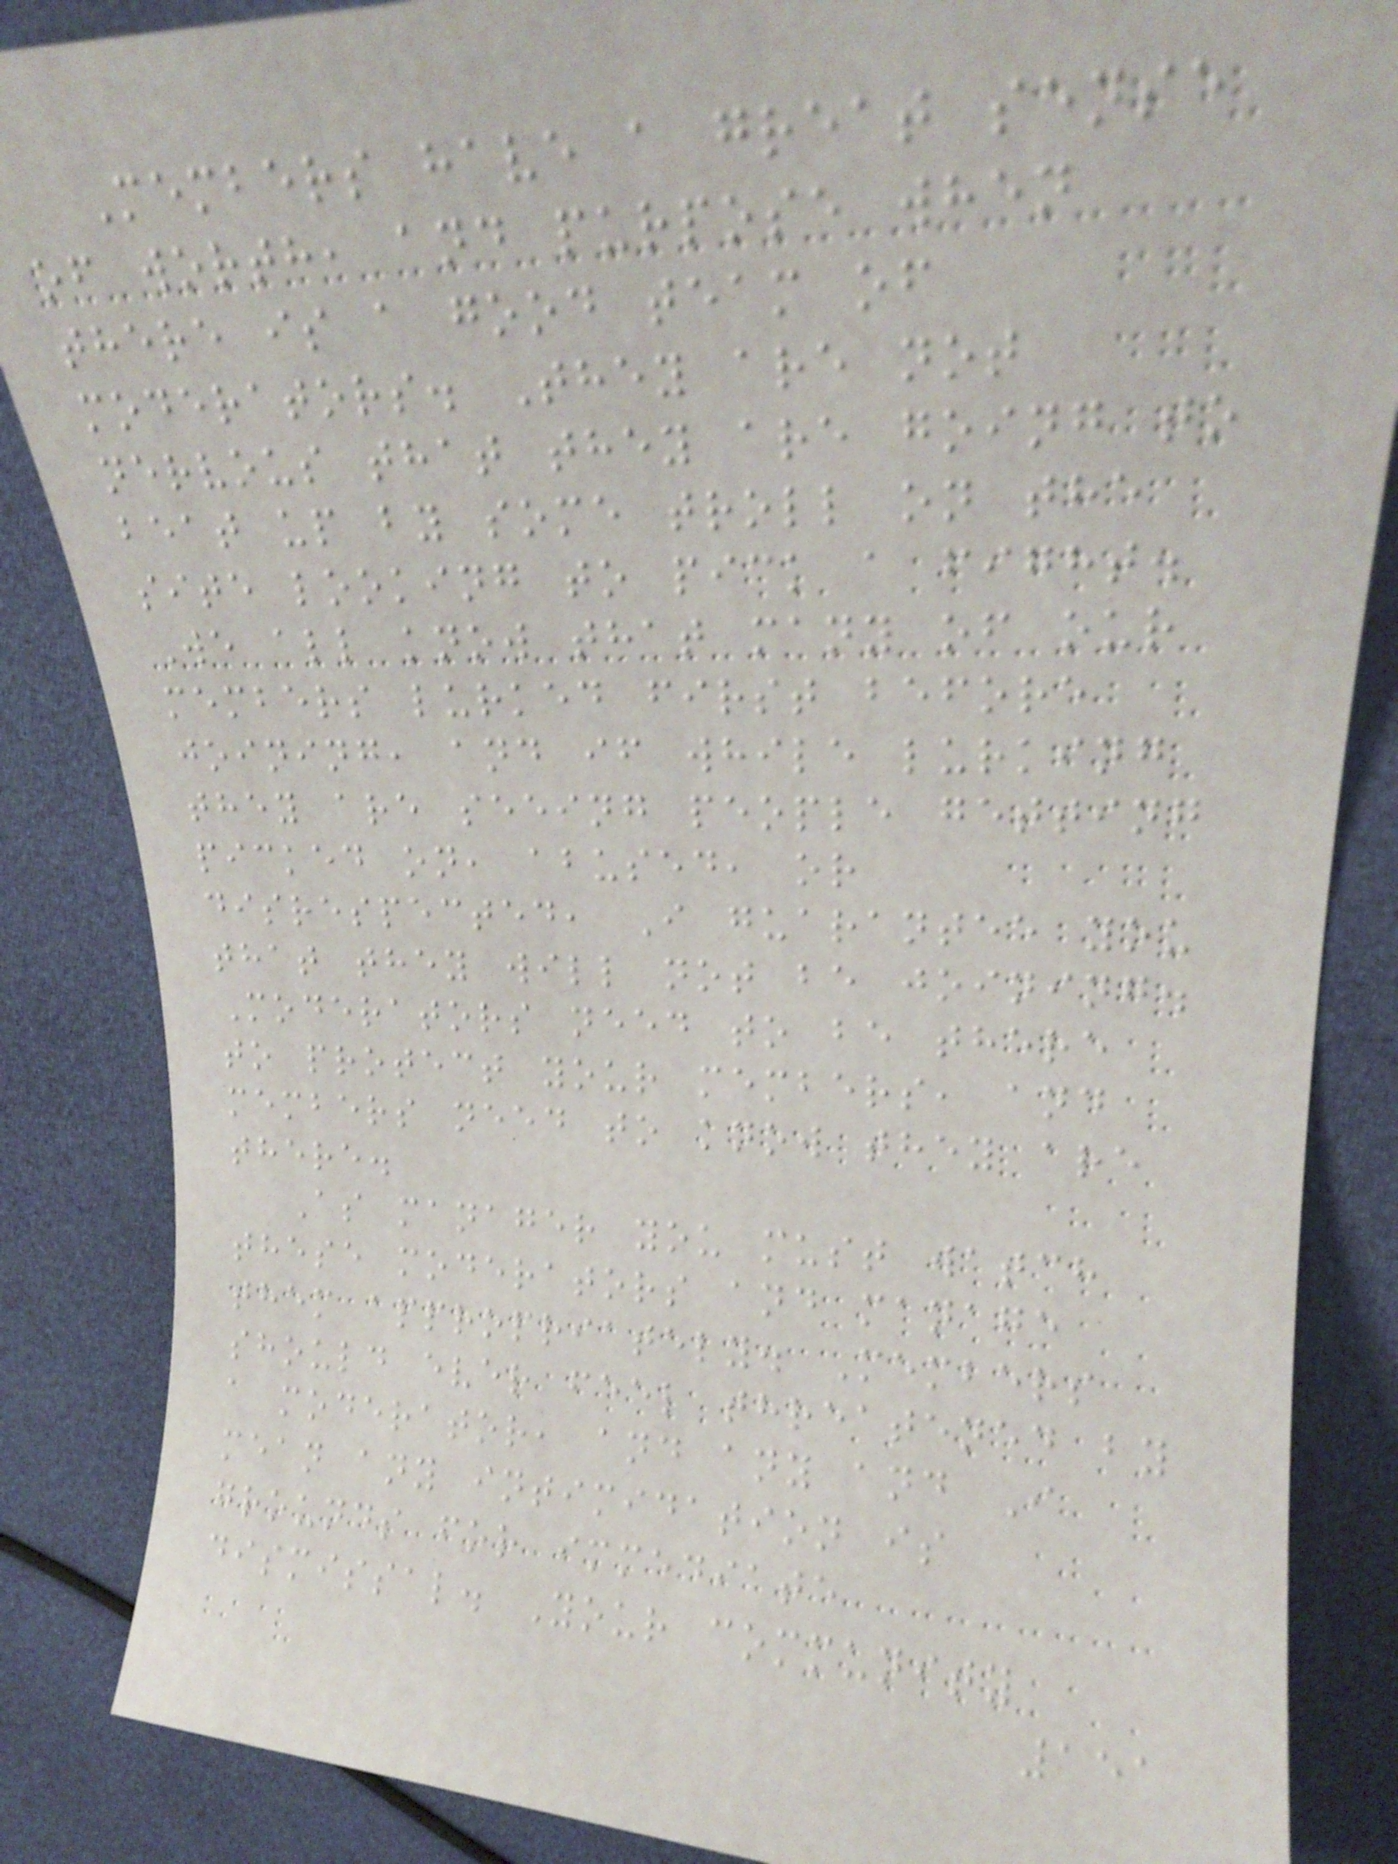Members have a great sense
of worth, and purpose when
there is a good team of
moderators. They are not
nervous that they are going to
beat up by some troll on the
site looking to pick a fight.
We all know that many of our
members lurked first before
joining, and if while lurking
they are seeing people getting
picked on, abused, or
disrespected, I guarantee you
that they will not be joining.
Moderators need to be there
to protect your members, and
members need to know they are
there.
As manager you must watch
these moderators and manage
them appropriately. Members
should ever feel threatened by
a moderator, and any and I
mean any intimidation is
grounds for immediate
dismissal. Your community
151
